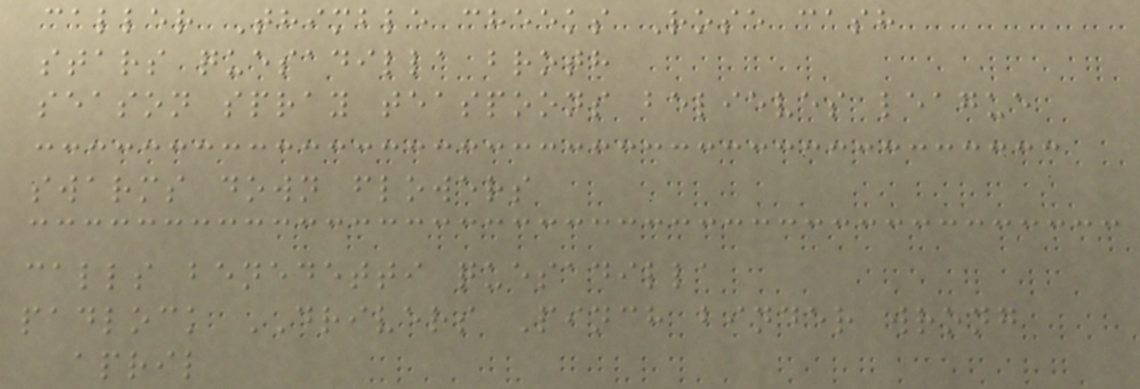caller Thimble cheeks Rose cash
stars quesadilla broth
season spray teaspoons believes league
swarms down flowers
calls benedetti quesadilla
padlock DRIVERS Pinch binder wrong
april
